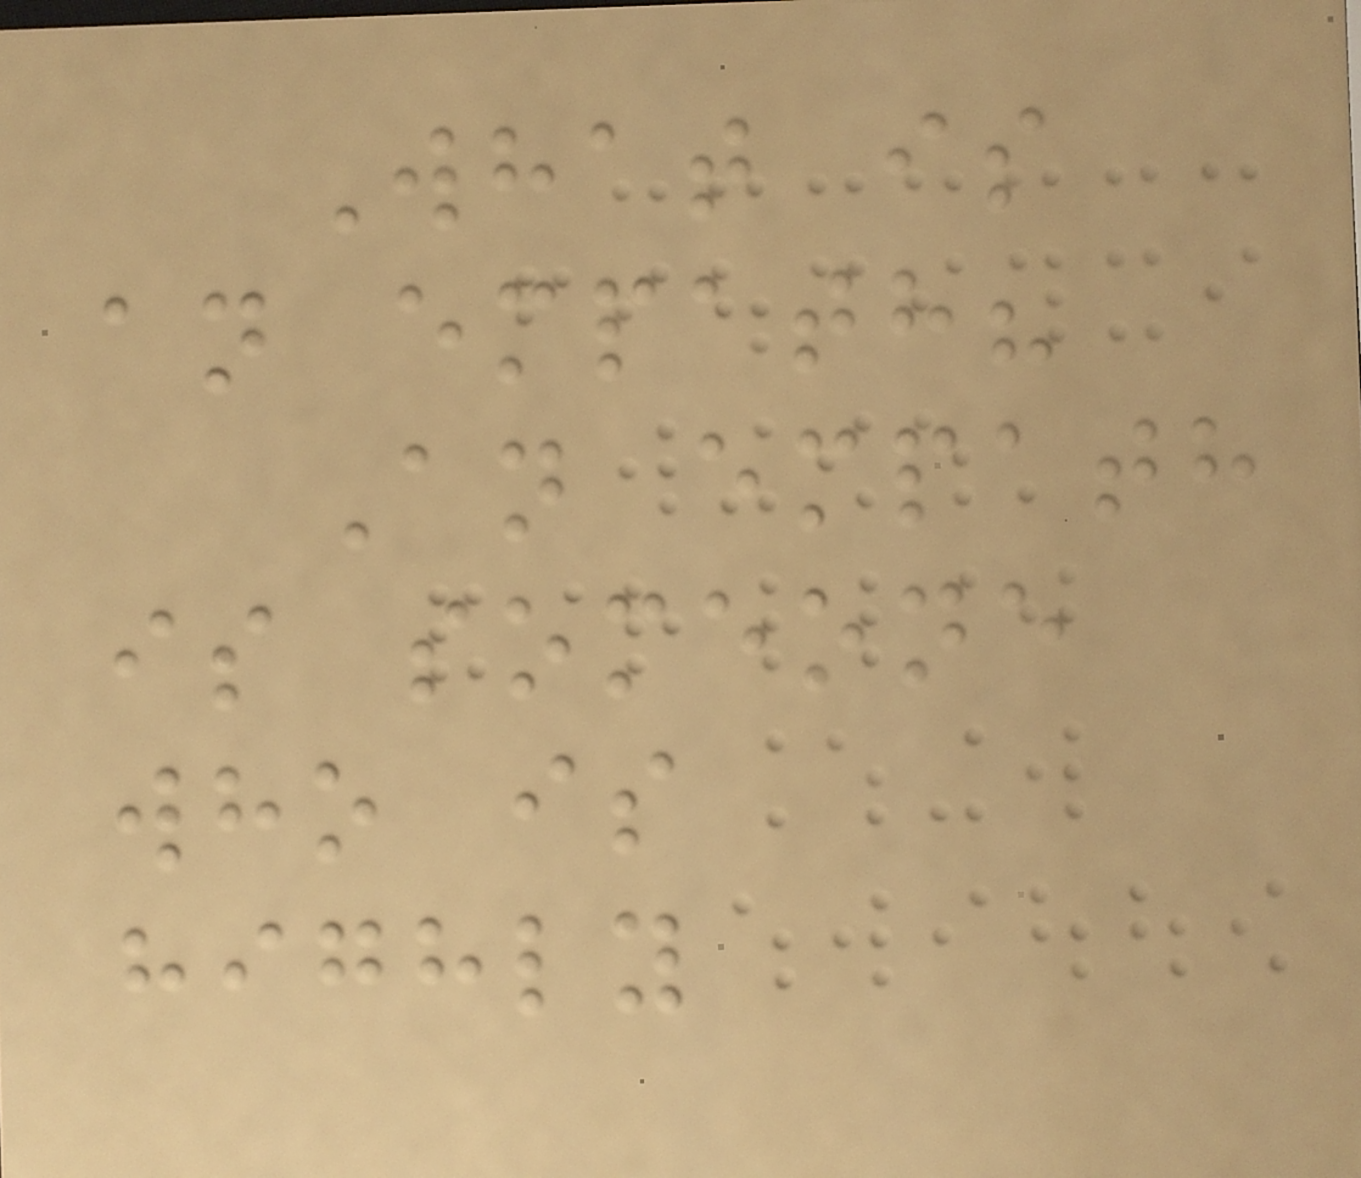What is
an empath?
An empath
is someone
who is
highly
